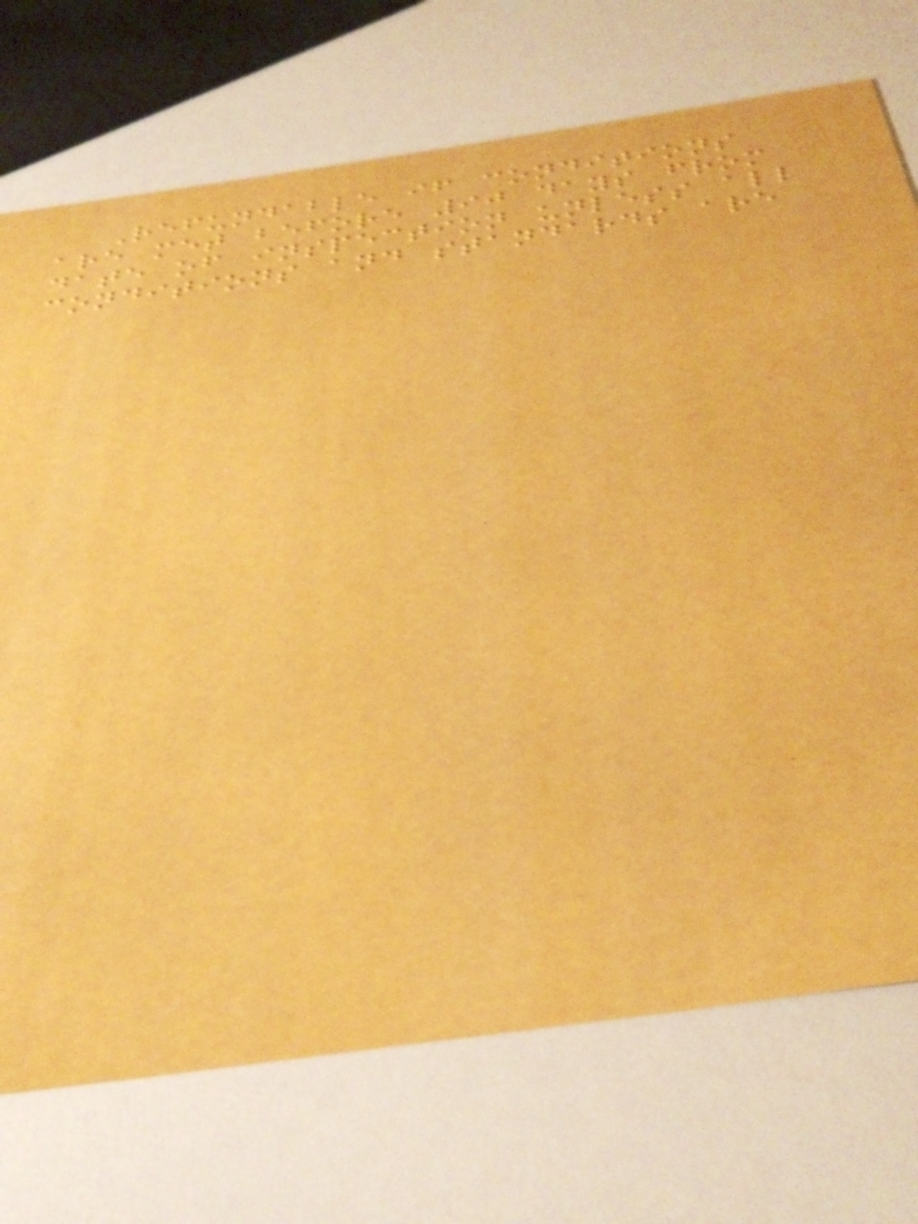Refundable if conditions
are met before 90 days from
date of inspection unless all
conditions and standards are
